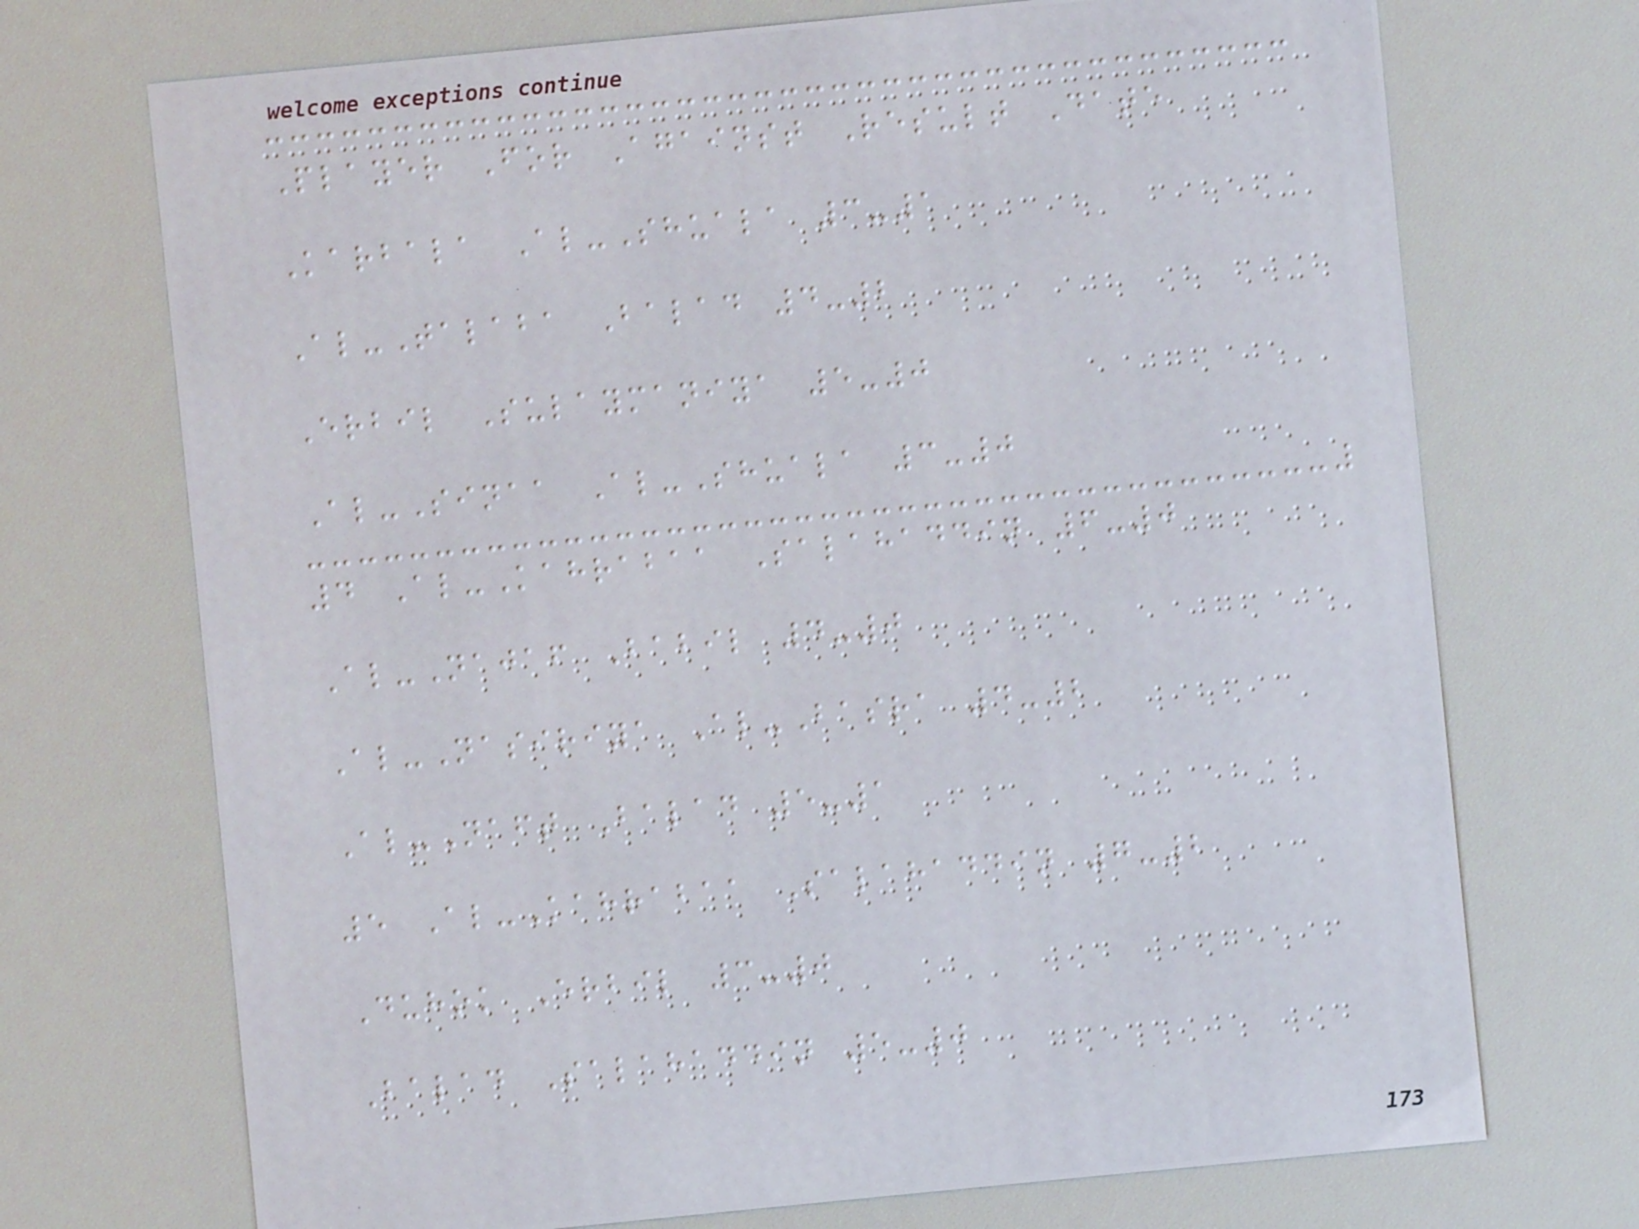Player For Against Result Date
Karbala Al-Shuala 3-1
Al-Talaba Balad 4-2
Erbil Sulaymaniya 5-0
Al-Sinaa Al-Shuala 3-0
4 Al-Kahrabaa Salahaddin 6-0
Al-Najaf Babil 4-0
Al-Nasiriya Al-Basra 4-2
Al-Naft Balad 5-1
5 Al-Kahrabaa Salahaddin 7-2
Duhok Erbil 3-0
Balad Salahaddin 5-0
